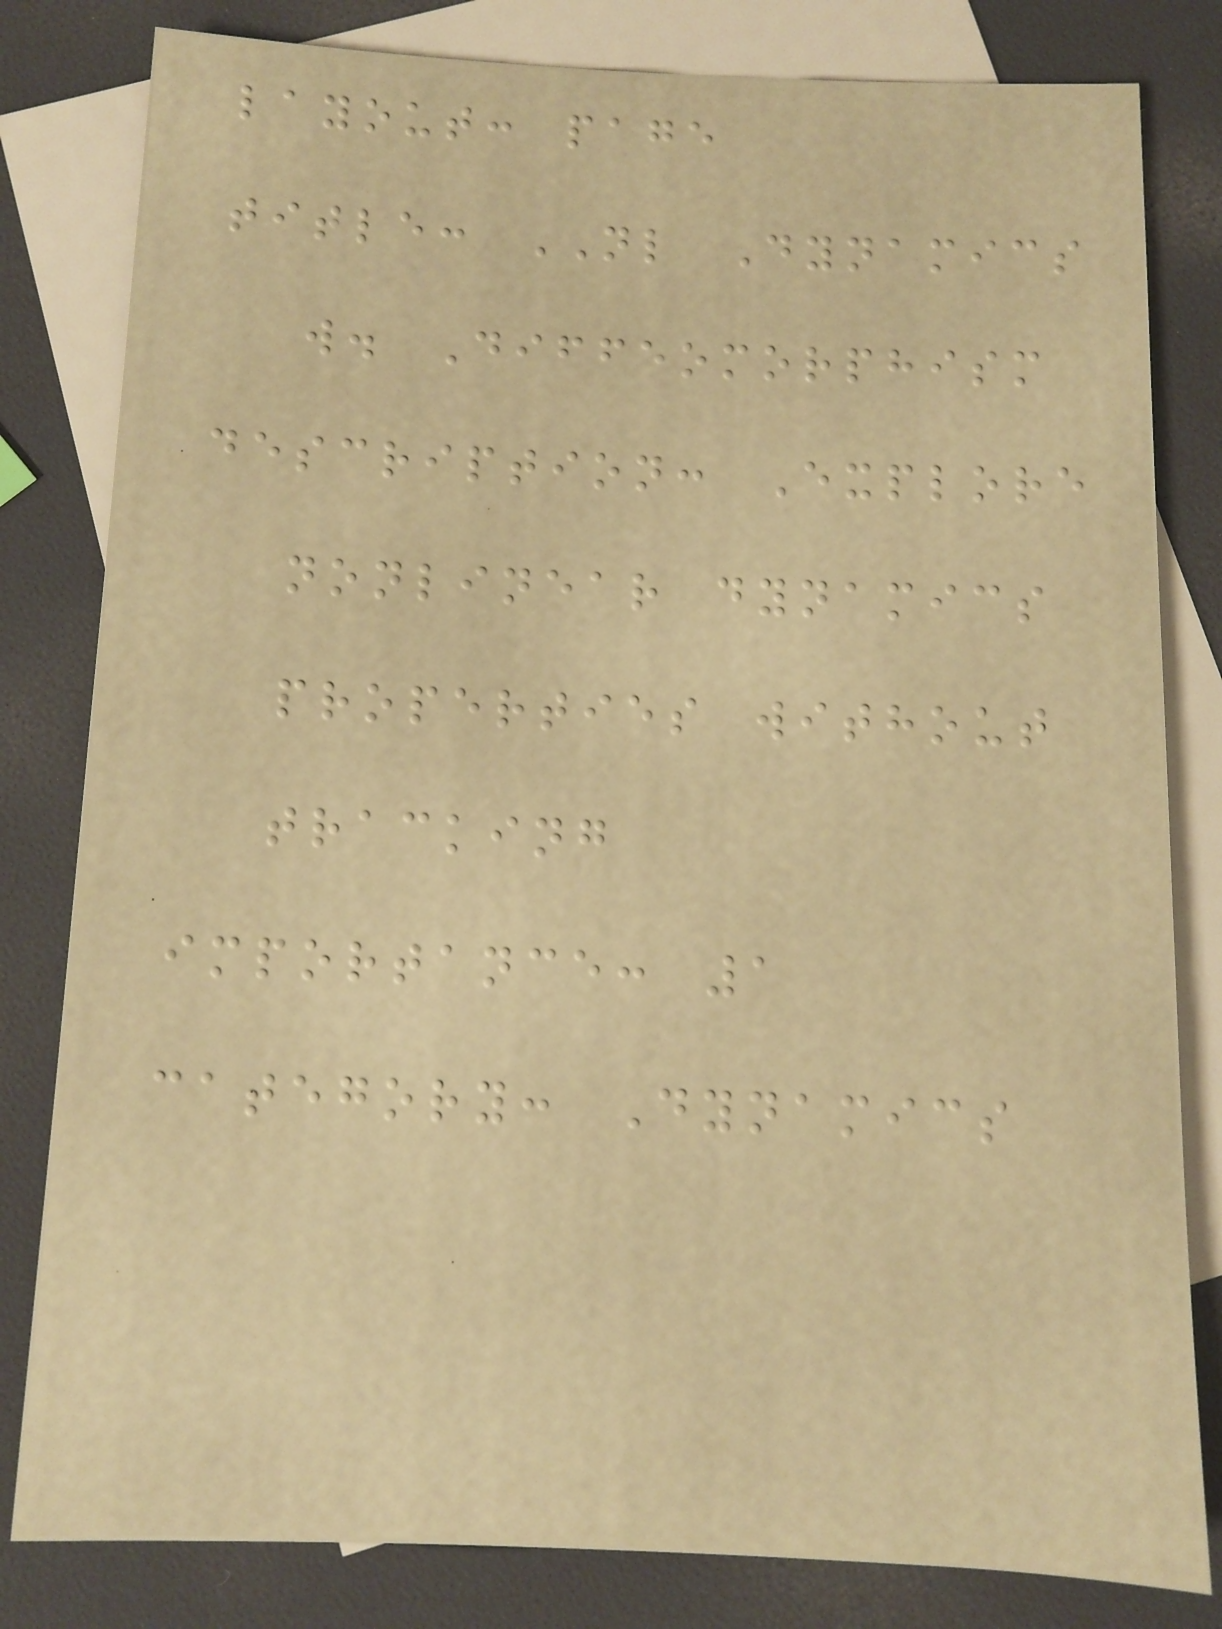layout: page
title: NL Dynamics
w. Diffeomorphism
description: Explore
nonlinear dynamics
properties without
tracking
importance: 1
category: Dynamics
